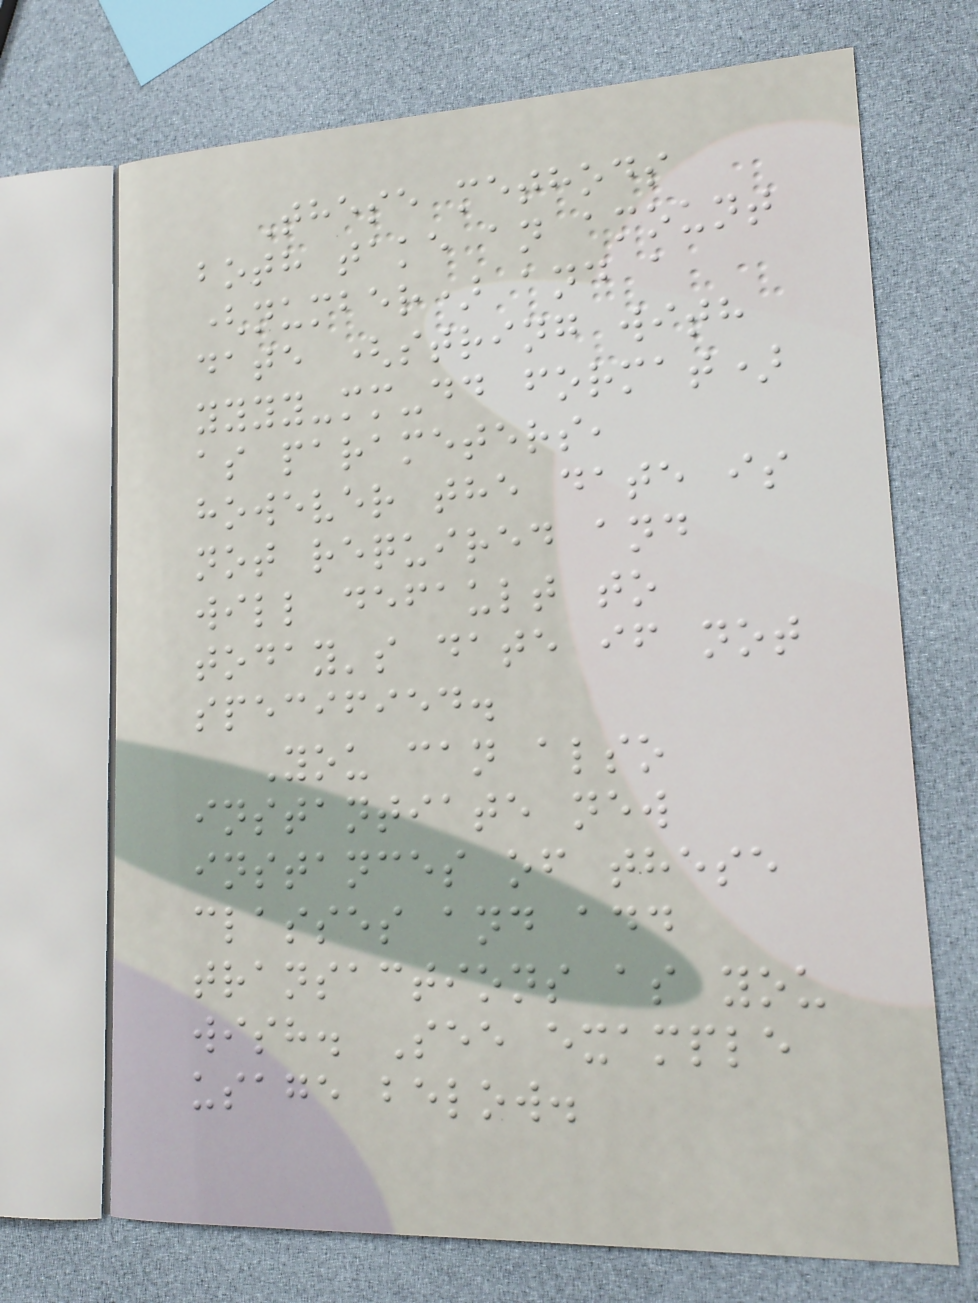These methods
both take an amount
(number) and a
date (string with
yyyy-mm-dd format)
as parameters,
however the date is
not required and
will default to
today's date if not
specified.
You can also
instantiate new
instances of these
classes and add
transactions as you
wish. See example
usage below.
